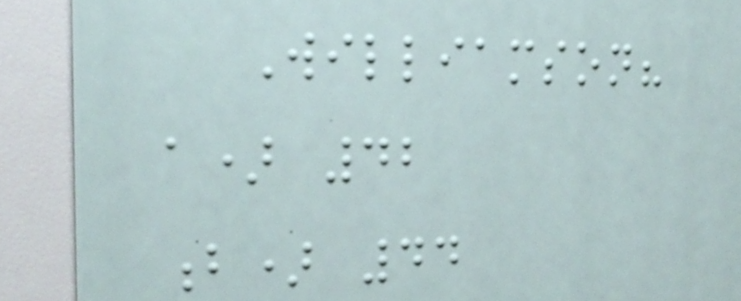Williamson?
a) 42
b) 44
